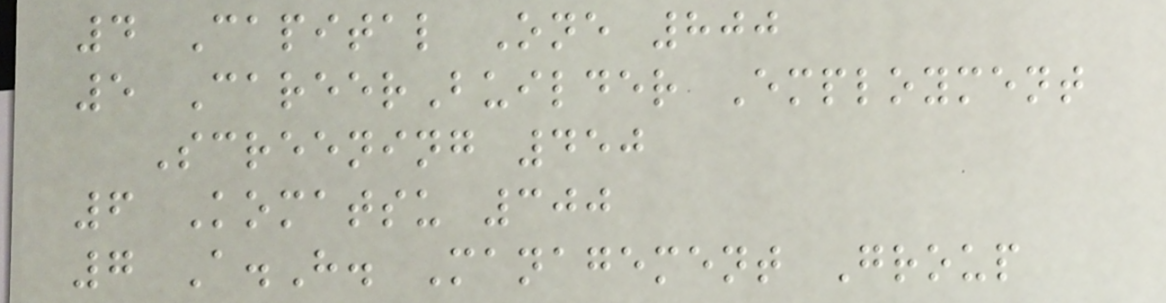4 Capital One 800
5 CareerBuilder Employment
Screening 450
6 Komatsu 300
7 A.H. Management Group
